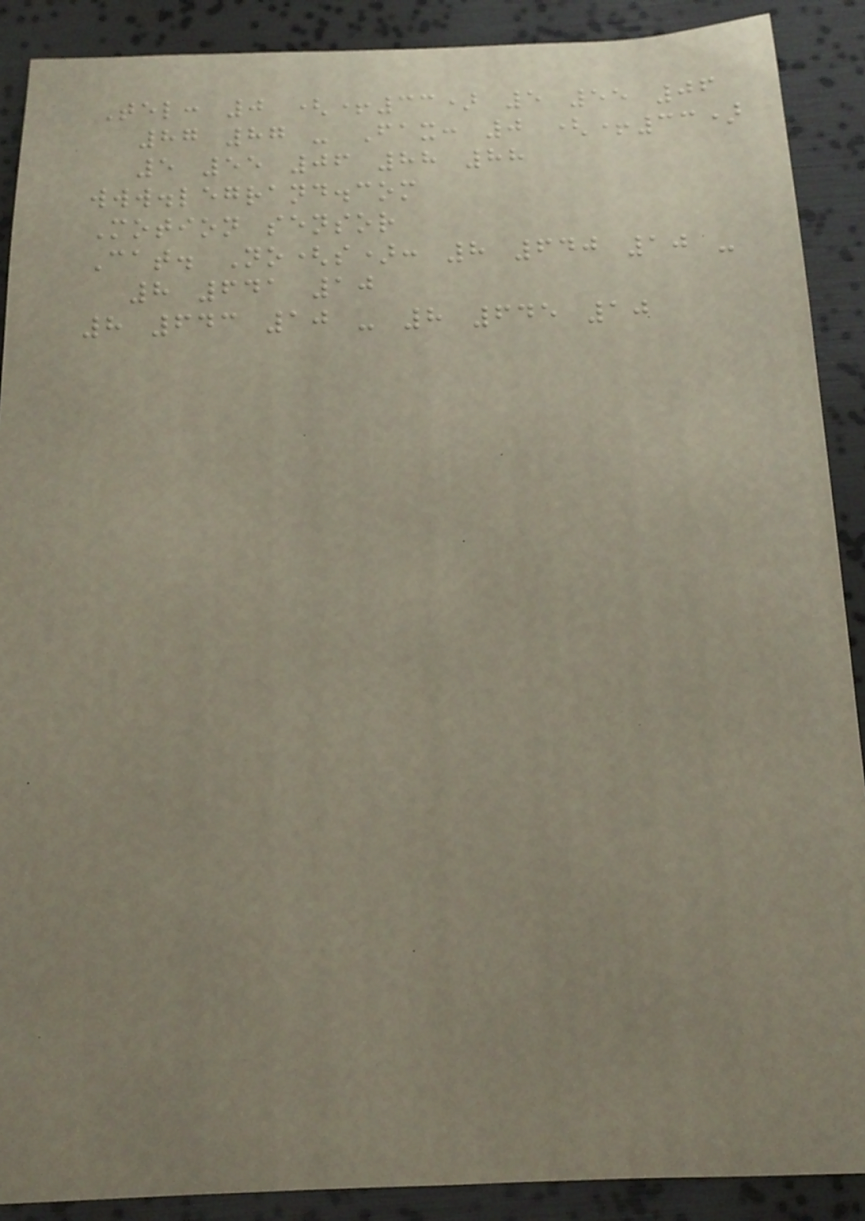Tel: 0 (+33) 5 55 06
87 87 - Fax: 0 (+33)
5 55 06 88 88
www.legrand.com
Motion sensor
Cat. No(s): 8 640 10 -
8 641 10
8 643 10 - 8 645 10
